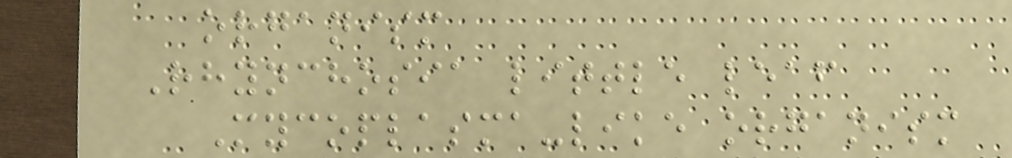organism
Rhynchosia little leaf
Mycoplasma-like organism
